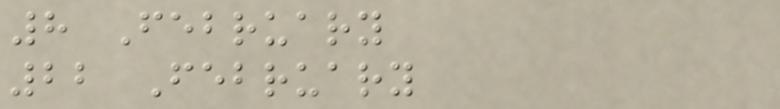8 February
22 February
